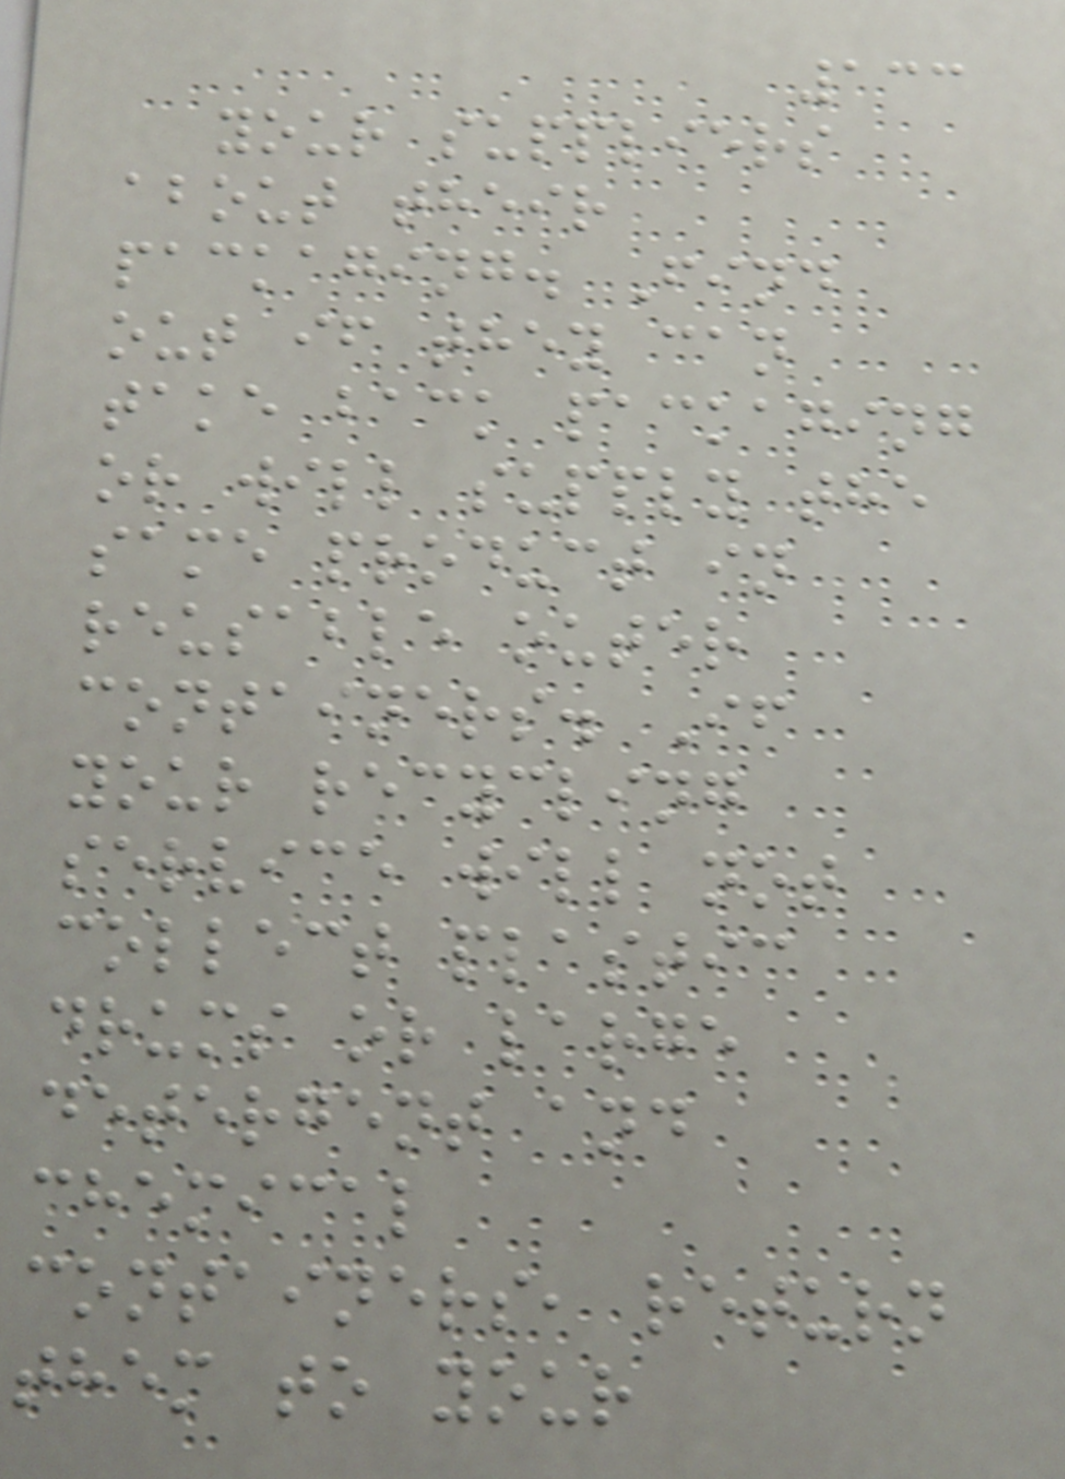133
your suppliers
about their
packaging. Find
out if they can
take back packaging
or will supply the
same product in
reusable outer
containers. If
your recycling
service will not
collect plastic
drums or large
detergent and
chemical
containers, return
them to your
